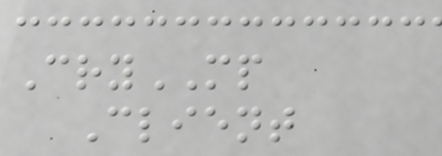CryMP
Client
